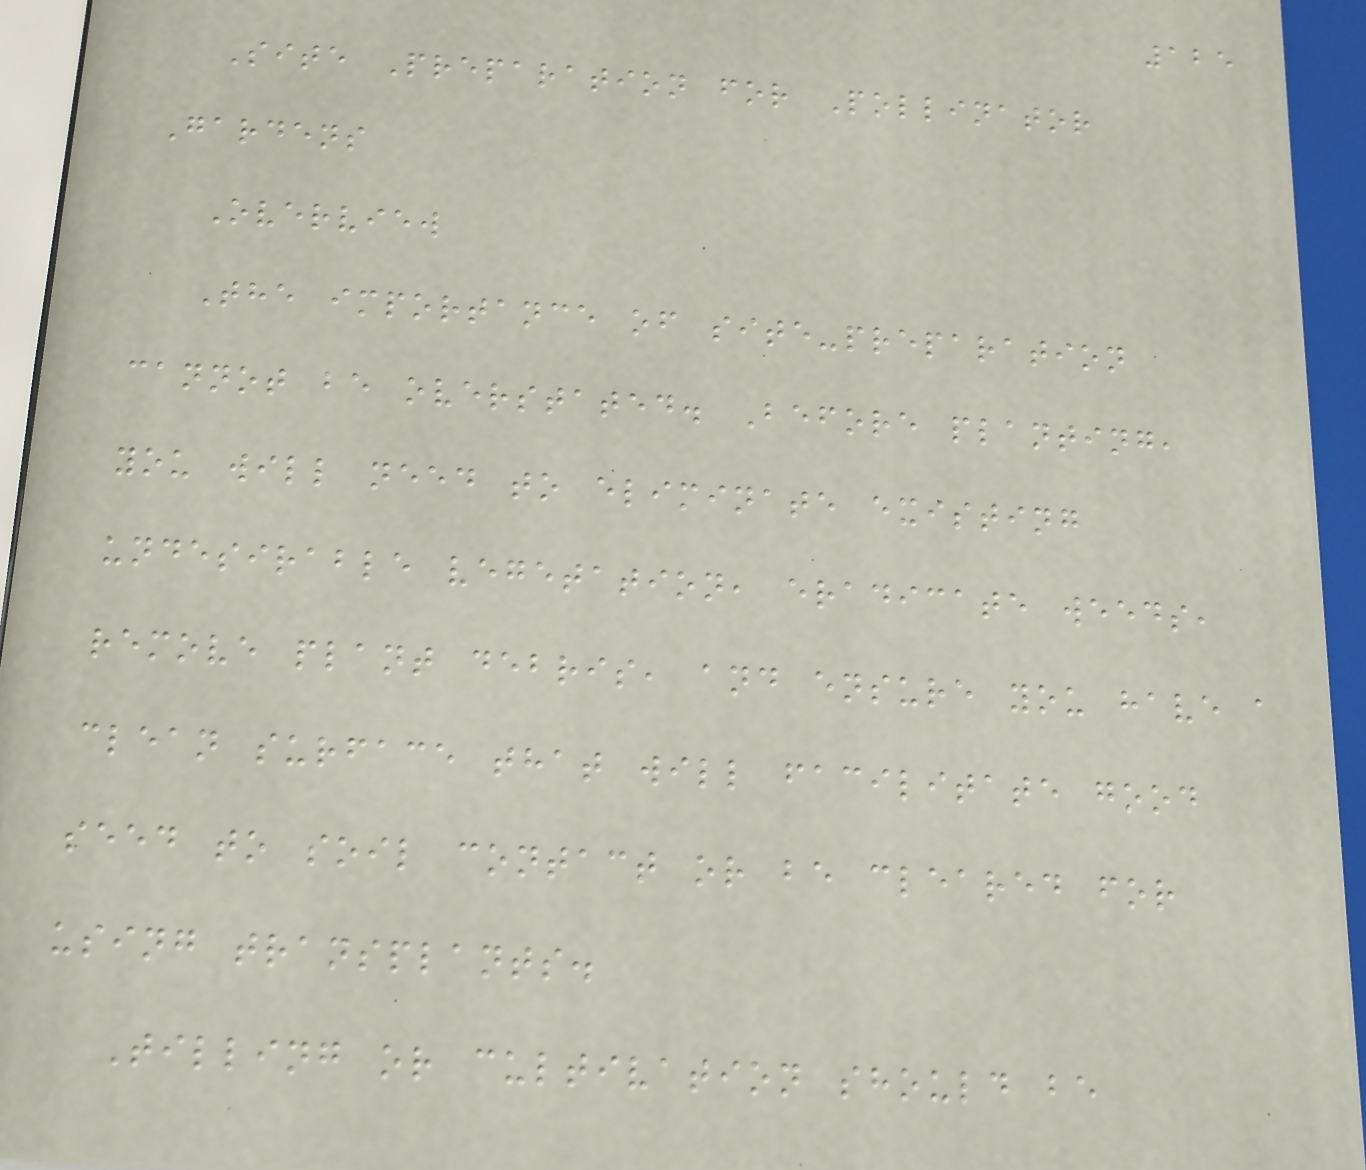125
Site Preparation for Pollinator
Gardens
Overview
The importance of site-preparation
cannot be overstated. Before planting,
you will need to eliminate existing
undesirable vegetation, eradicate weeds,
remove plant debris, and ensure you have a
clean surface that will facilitate good
seed to soil contact or be cleared for
using transplants.
Tilling or cultivation should be
